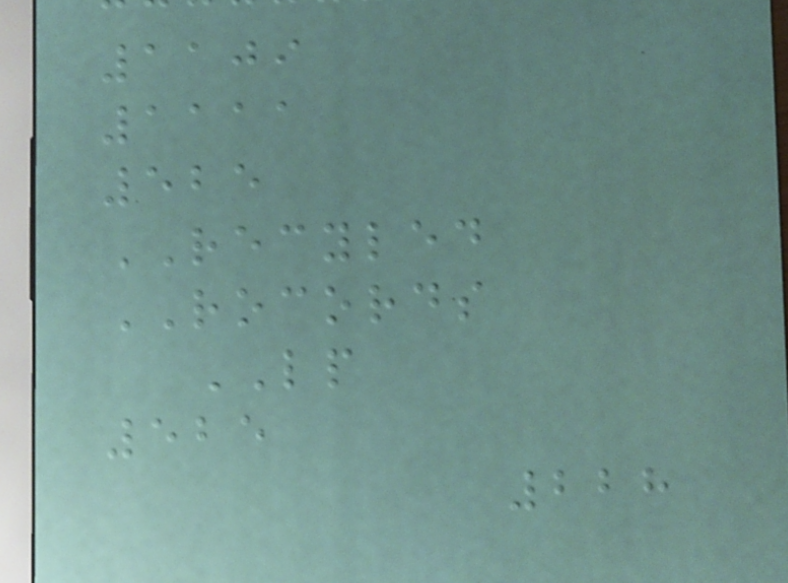1109
1111
525
RECYLED
ROCORDS
LP
525
228
